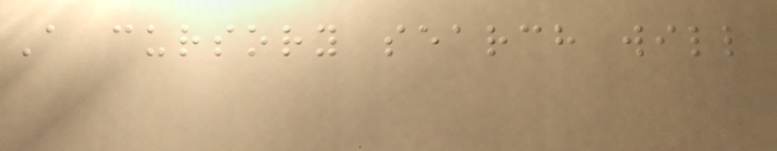A cursory search will
